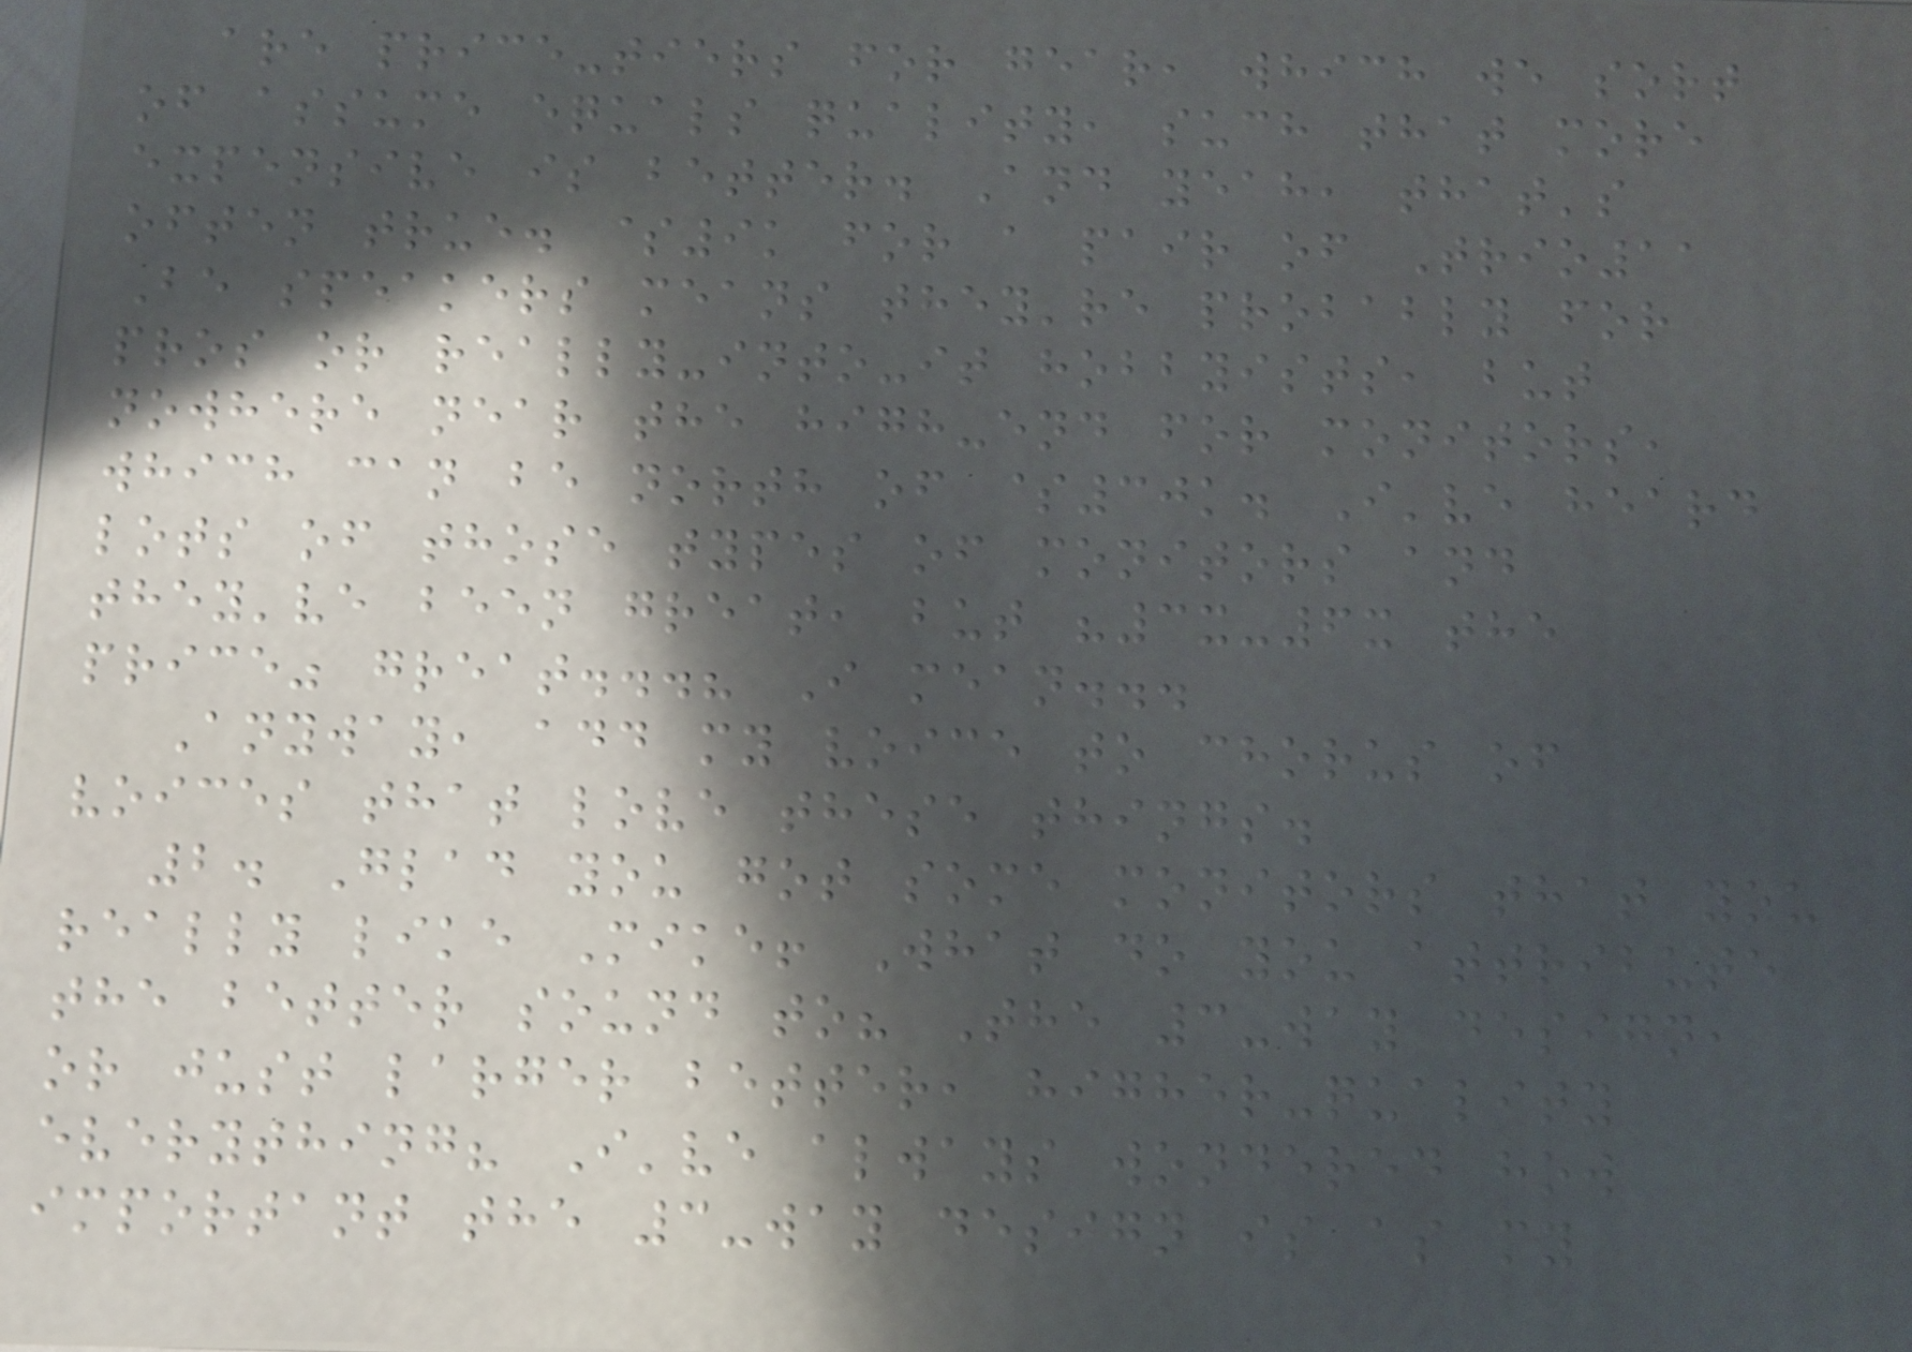are price-tiers for gear, which we sort
of assume equals quality, such that more
expensive is better. And yeah, that's
often true. $9k for a pair of Trio11
Be speakers means they're probably for
pros or really-into-it hobbyists, but
nowhere near the high-end for monitors,
which can be north of $30k. I've heard
lots of those types of monitors and
they've been great, but "3x-6x the
price" great...? I mean...
Anyway, add my voice to chorus of
voices that love these things.
2. Glad you got some monitors that you
really like Mike! What do you attribute
the better sound to? The 3-way design,
or just larger better, higher-quality
everything? I've always wondered how
important the 3-way design is as my
